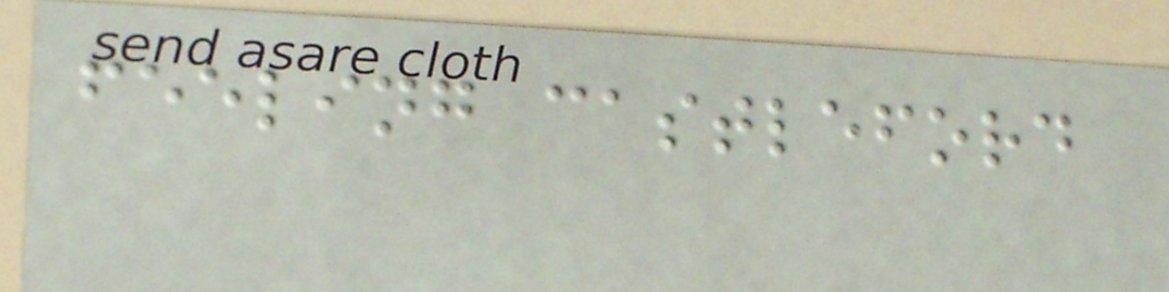feeling castleford
